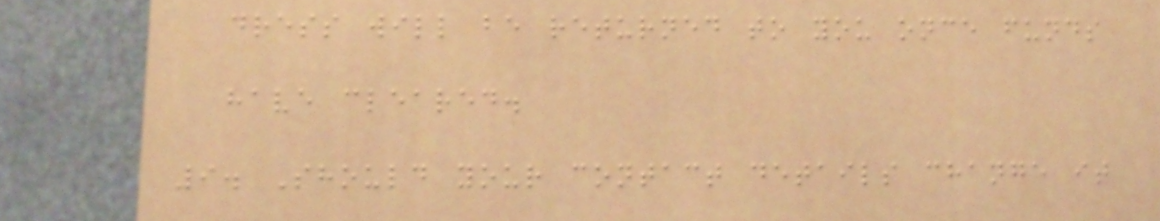dress will be returned to you once funds
have cleared.
9. Should your contact details change it
